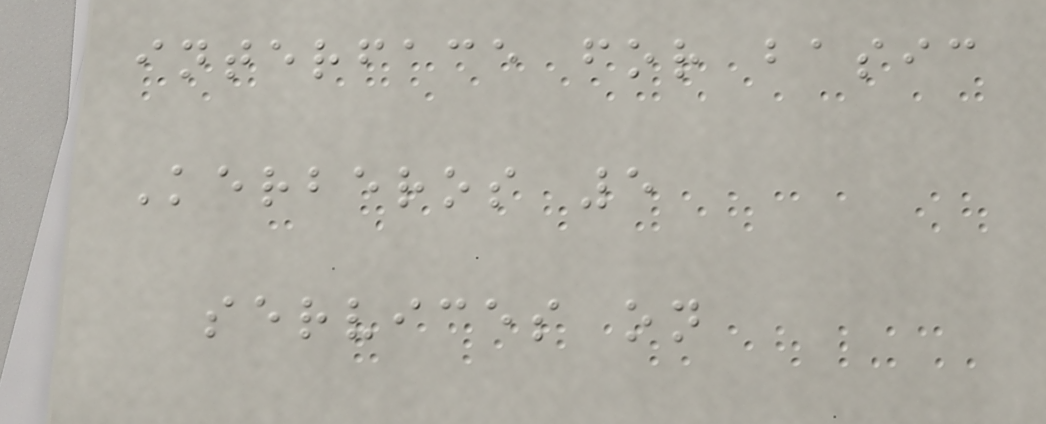interface for basic
Kerberos 5
services on
